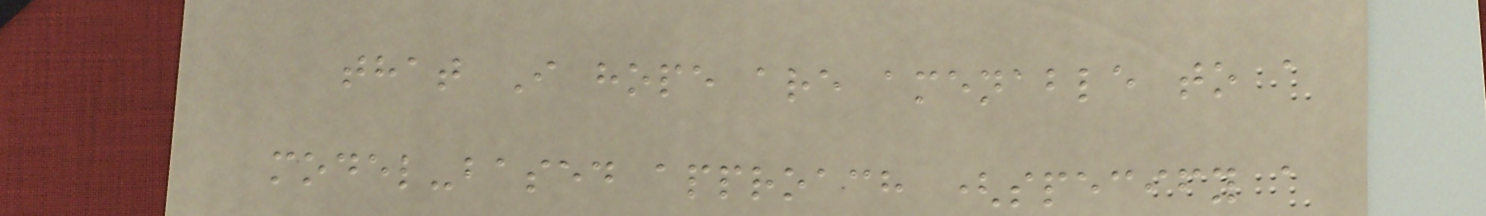that I hope are amenable to a
model-based approach (specify a
